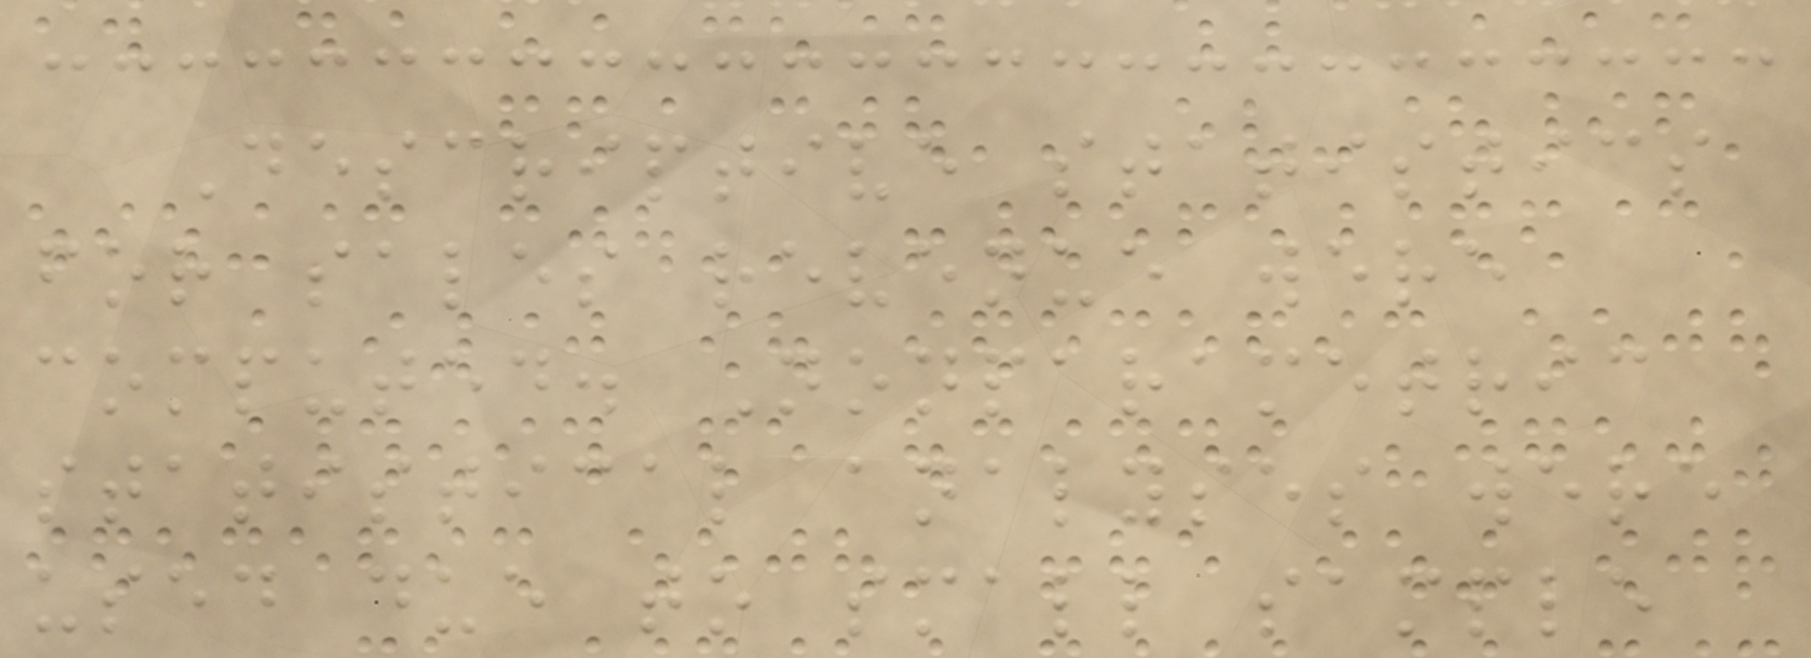Descriptive statistics
for sales revenue were
computed. Nonparametric
statistical analyses were
used due to small sample
